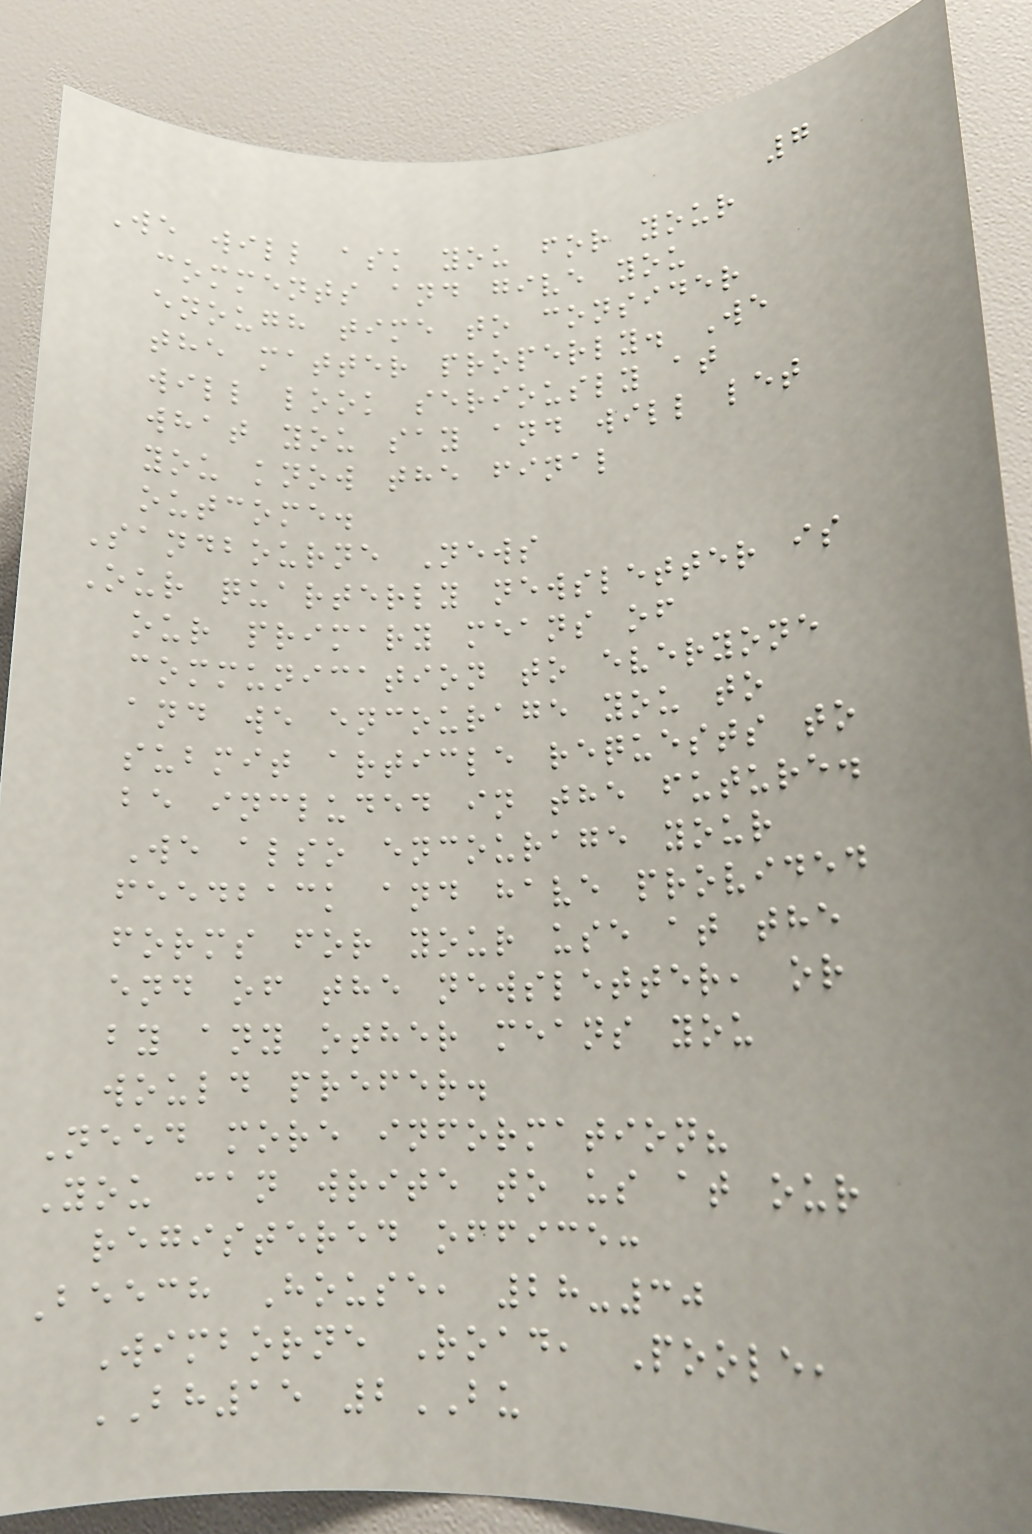7
We will ask you for your
comments and give you
enough time to consider
the matter properly. We
will look seriously at
what you say and will let
you know the final
outcome.
Sandbourne News
Our quarterly newsletter is
our primary means of
communication to everyone
and we encourage you to
submit article requests to
be included in the future.
We also encourage your
feedback and have provided
forms for your use at the
end of the newsletter, or
by any other means you
would prefer.
Need more information?
You can write to us at our
registered office:
Beech House, 28-30
Wimborne Road, Poole,
BH15 2BU
